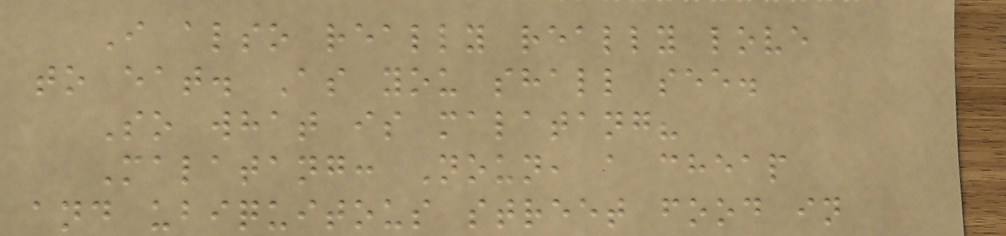I also really really love
to eat. As you shall see.
So what is malatang?
Malatang: Noun, a cheap
and ubiquitous street food in
